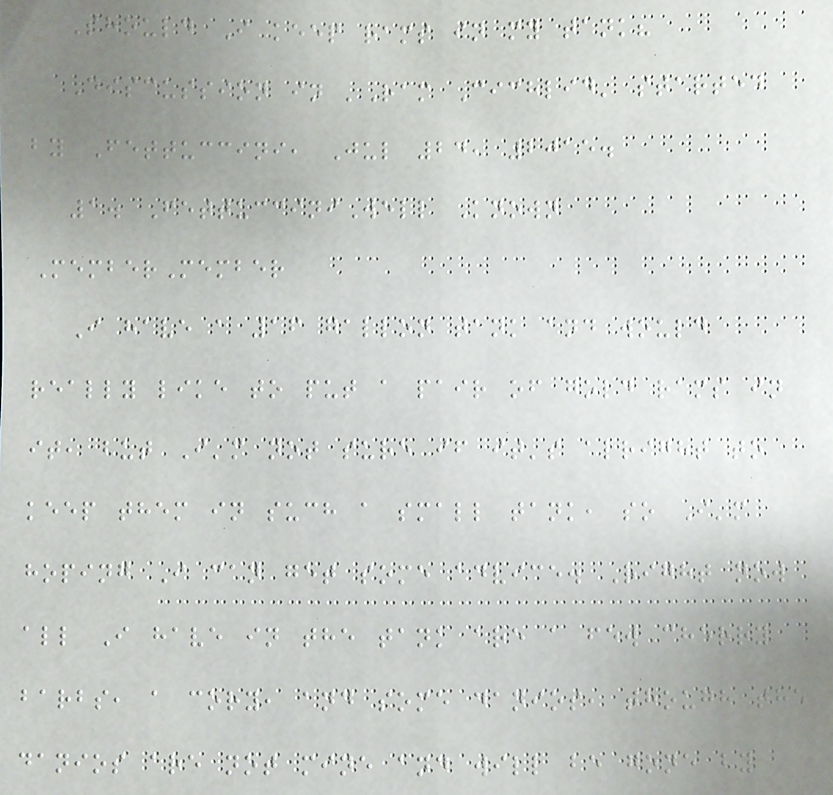Should I keep rams in my tank?
Discussion in 'Ram Cichlid' started
by Fettuccini, Jul 24, 2015.
1. FettucciniWell Known
MemberMember
I have a 16 gallon tank and would
really like to put a pair of gold rams in
it, but I'm not sure if it's alright to
keep them in such a small tank, so I'm
hoping I can get some advice. Right now
all I have in the tank are a few cherry
barbs, a cory, and some danios, though the
danios are not mine and will be gone by
